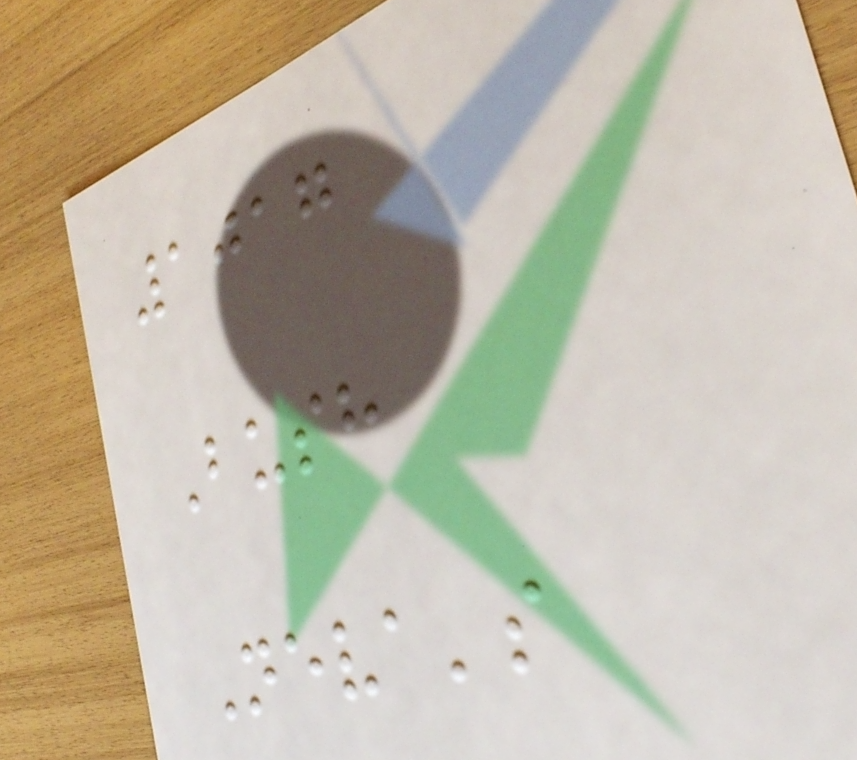1017
Bush
Neva's
